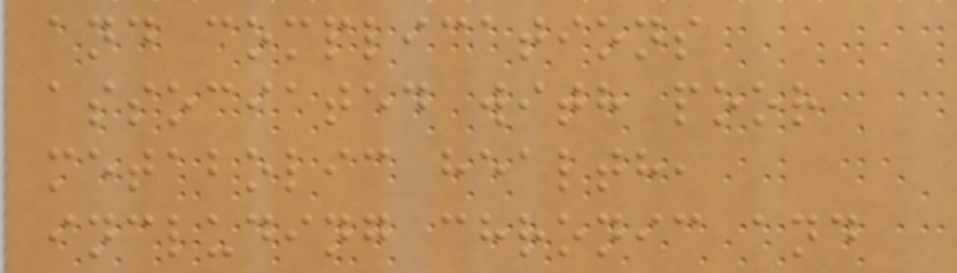and complications
associated with poor
metabolic health,
including chronic and
